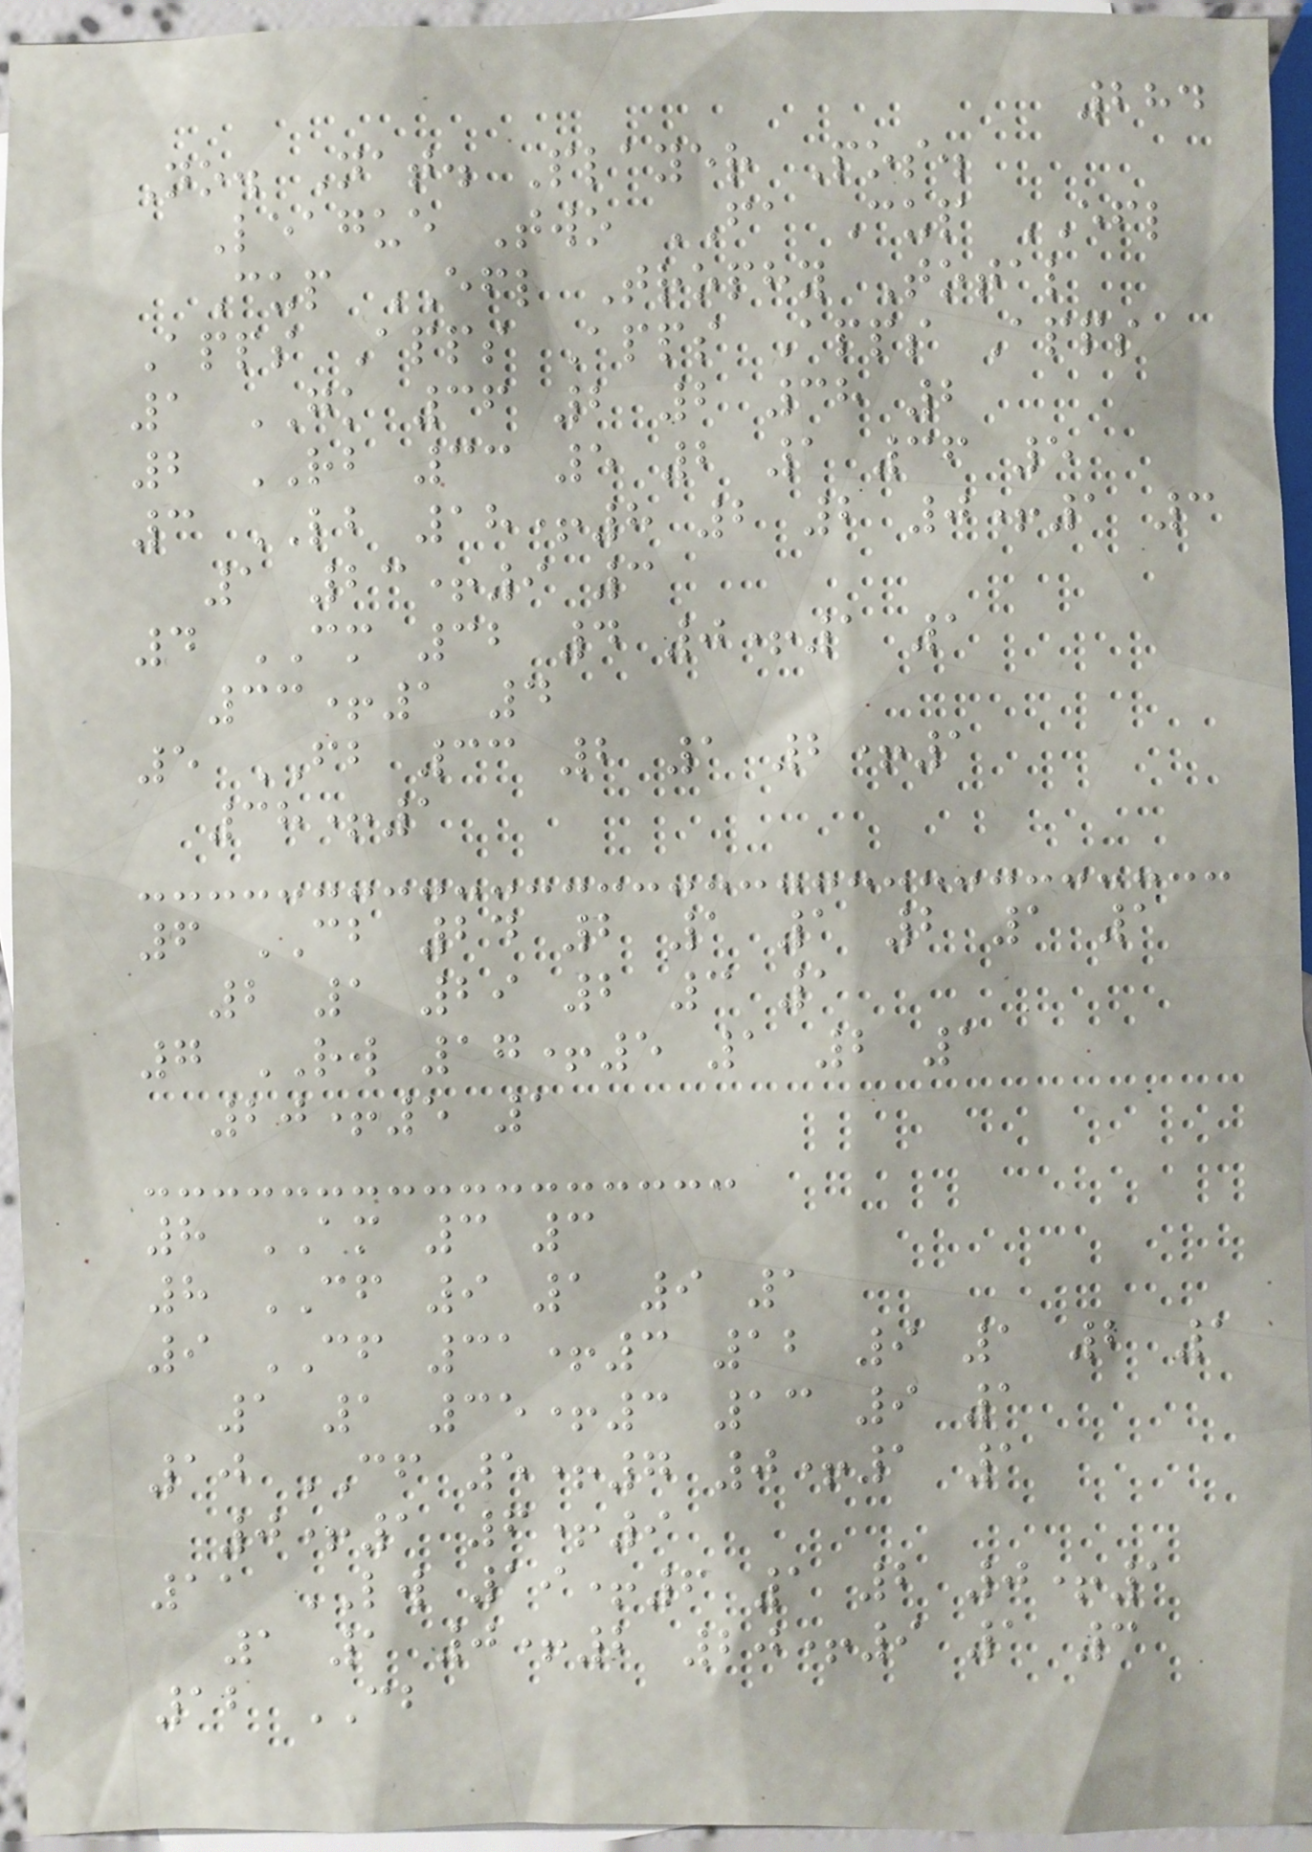284
No. Nat. Player Pos.
League Two FA Cup EFL
Cup EFL Trophy Total
Apps Apps Apps Apps Apps
1 GK 36 2 2 38 2
2 RB 33 5 2 1 36 5
3 LB 18+8 2 2 0+1 3
1 23+9 3
4 CM 32 4 0+1 1
33+1 4
5 FB 33 2 1 2+1
38+1
6 CB 24 2 1 1 2 1 1
2 1 29 2 3 1
7 RW 17+5 1 2 1
20+5 1
8 AM 3 3
8 CF 9 1 9 1
9 CF 31+3 12 9 1 2 1
1 1 35+3 13 9 1
10 CF 5+7 0+1 1
0+1 6+9
11 LW 19+6 1 2 0+1
1 1 0+2 20+9 1 3
12 CB
